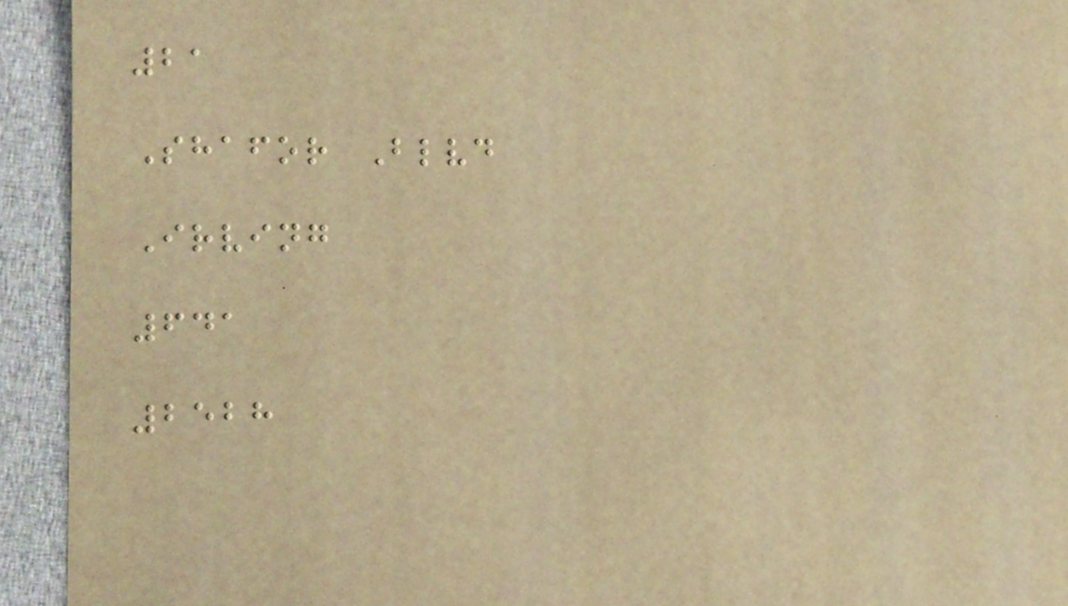21
Shafor Blvd
Irving
641
2528
